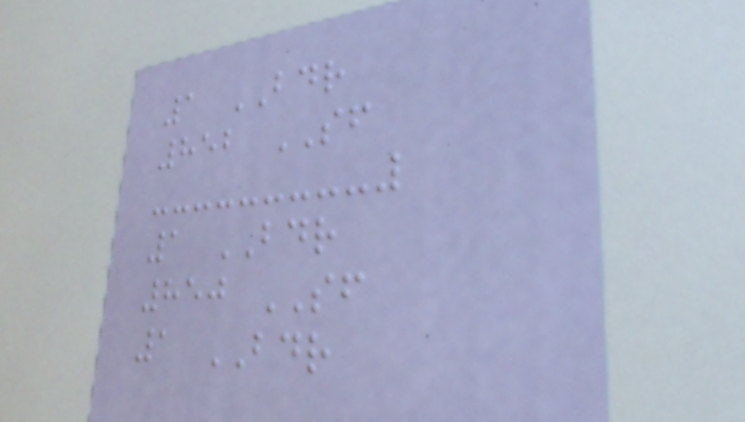1 BDR
852 SF
1 BDR
850 SF
1 BDR
